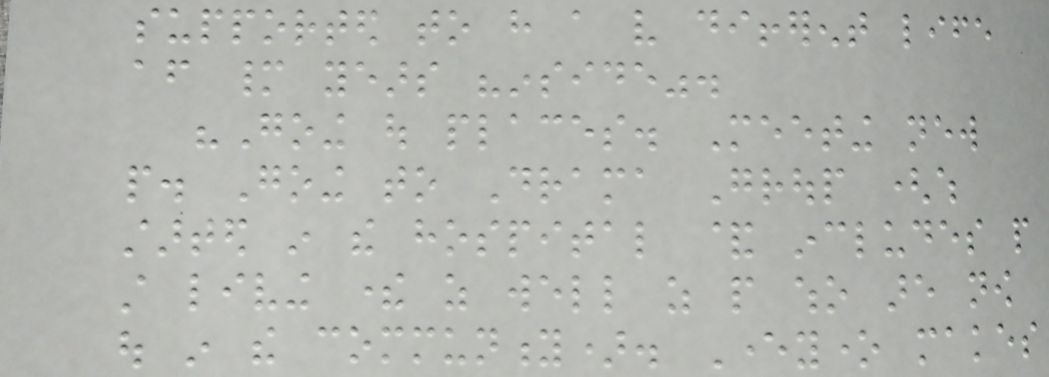supported to have a very different life
after many years "inside".
"Going out places. Meeting new
people. Going to Drama Group (which
started in the hospital & includes people
still living there as well as people who are now
out in the community). Everyone makes
